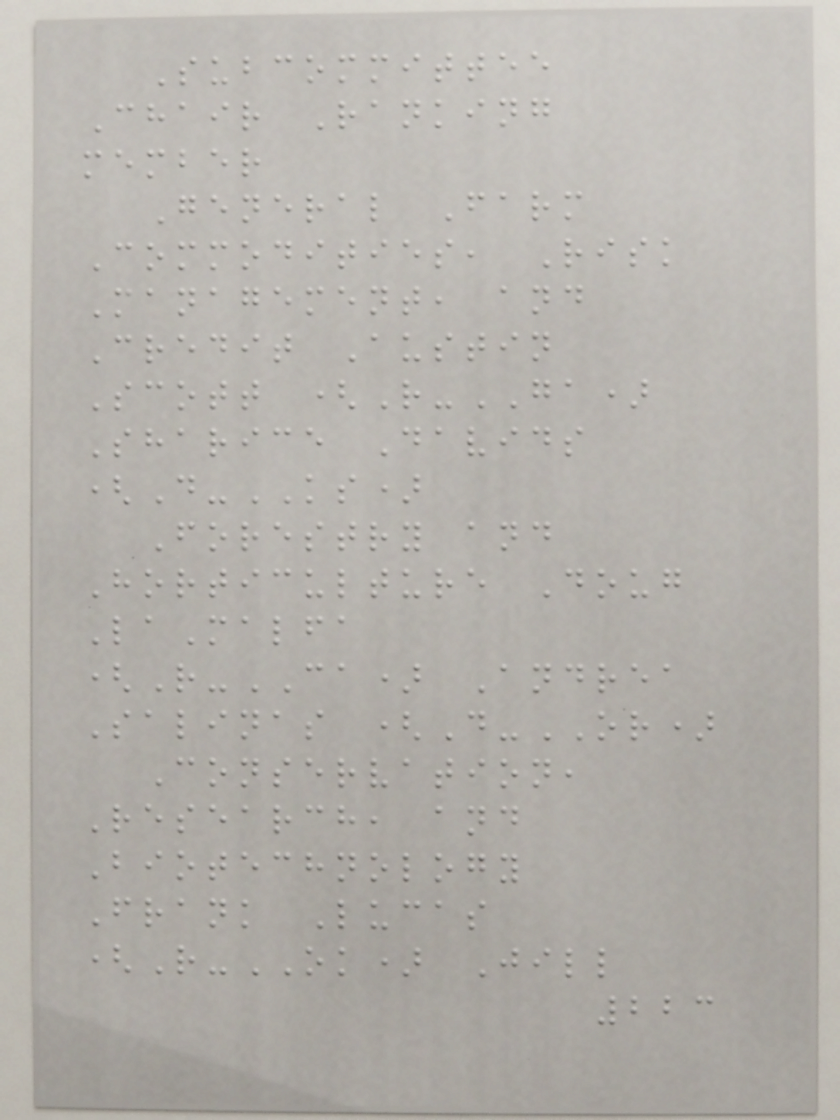Subcommittee
Chair Ranking
member
General Farm
Commodities, Risk
Management, and
Credit Austin
Scott (R-GA)
Sharice Davids
(D-KS)
Forestry and
Horticulture Doug
LaMalfa
(R-CA) Andrea
Salinas (D-OR)
Conservation,
Research, and
Biotechnology
Frank Lucas
(R-OK) Jill
223
